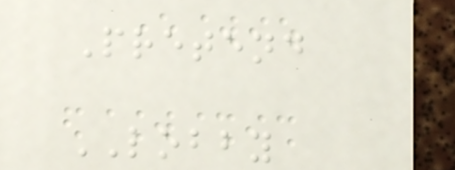Pretend
LOBBY
